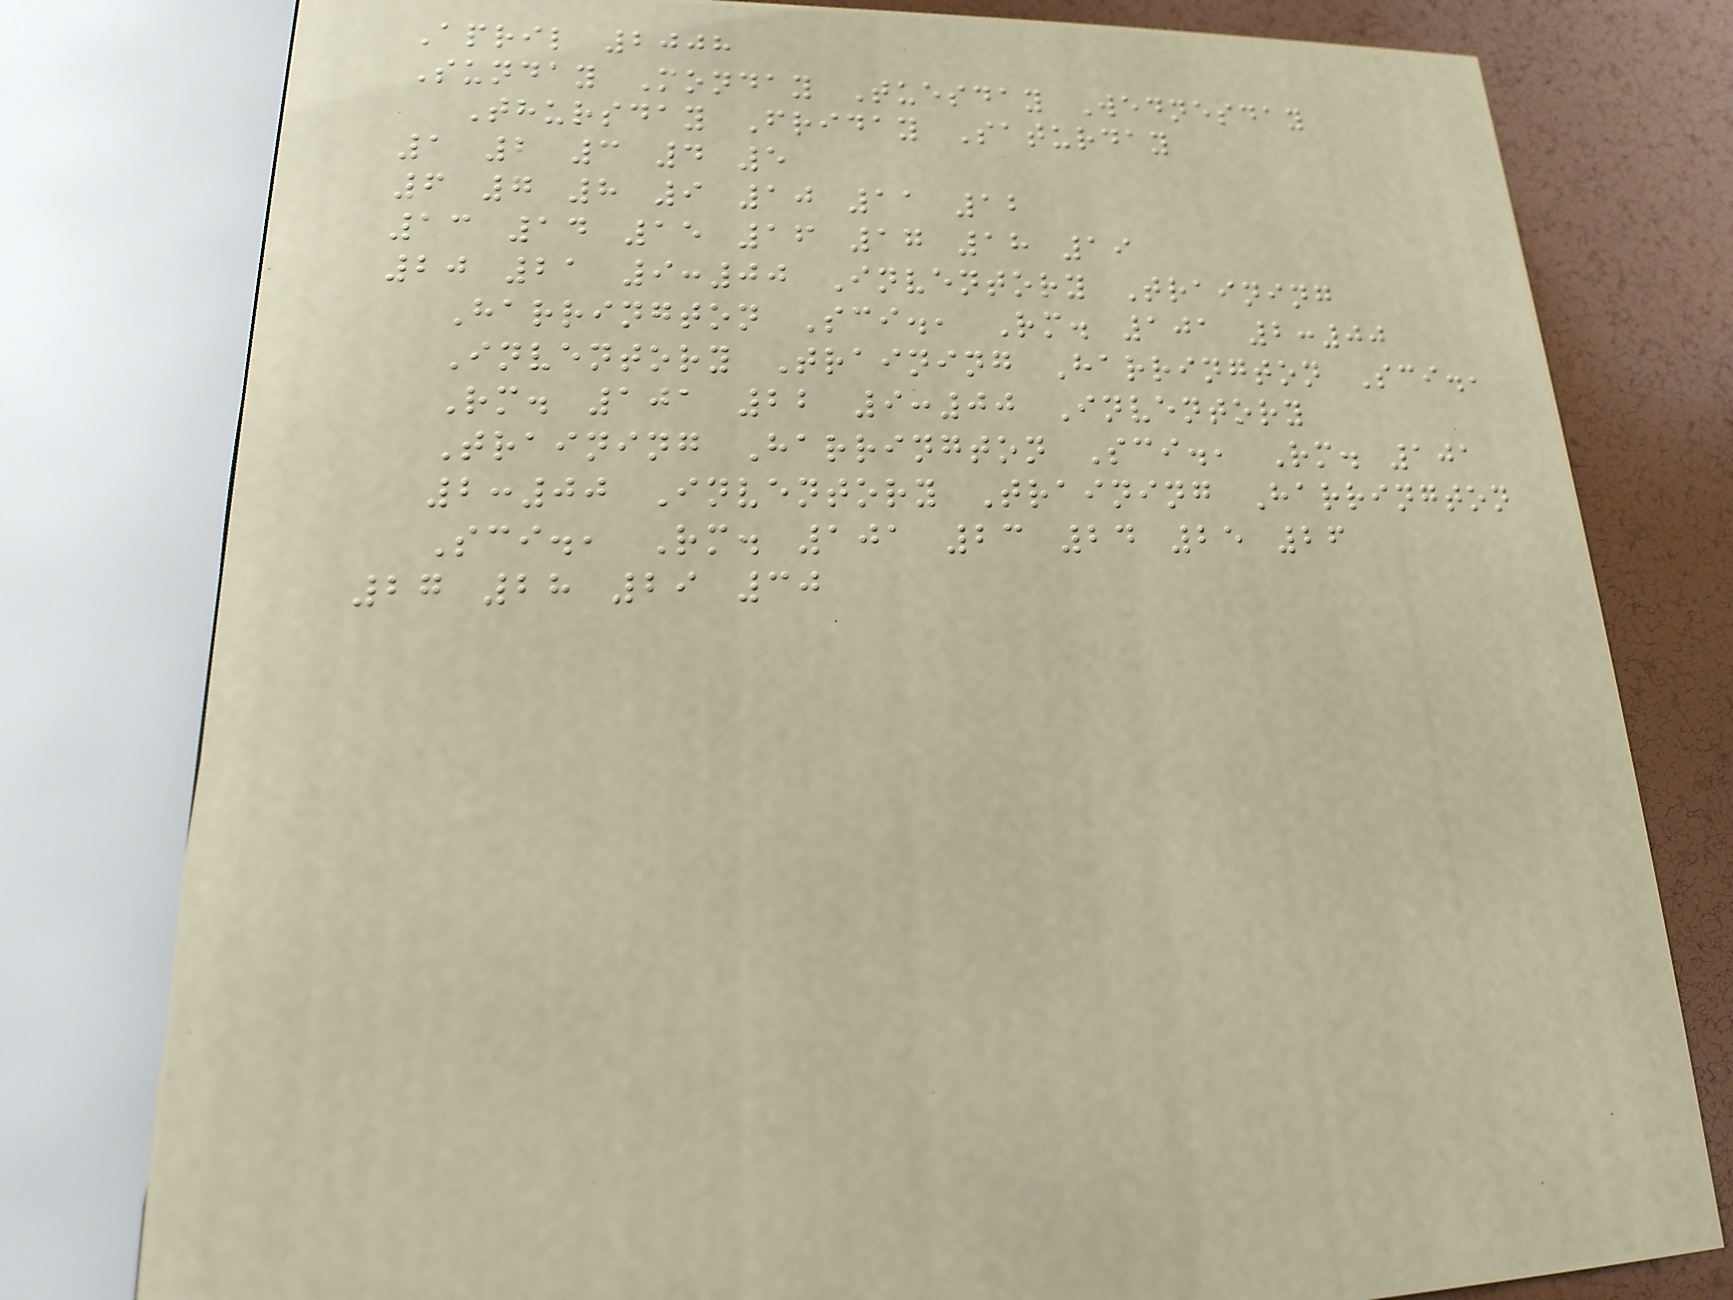April 2008
Sunday Monday Tuesday Wednesday
Thursday Friday Saturday
1 2 3 4 5
6 7 8 9 10 11 12
13 14 15 16 17 18 19
20 21 9:00 Inventory Training
Harrington Sci., Rm. 101 2:00
Inventory Training Harrington Sci.,
Rm. 101 22 9:00 Inventory
Training Harrington Sci., Rm. 101
2:00 Inventory Training Harrington
Sci., Rm. 101 23 24 25 26
27 28 29 30
